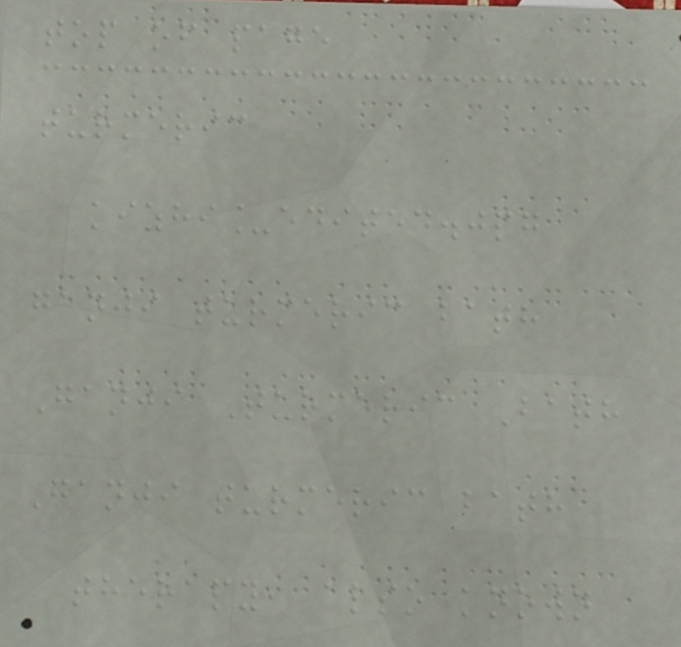top of page
turmeric
kizhi_edited.jpg
ganji turmeric bath
Ganji Turmeric Bath
Ganji turmeric bath
therapy, also known
